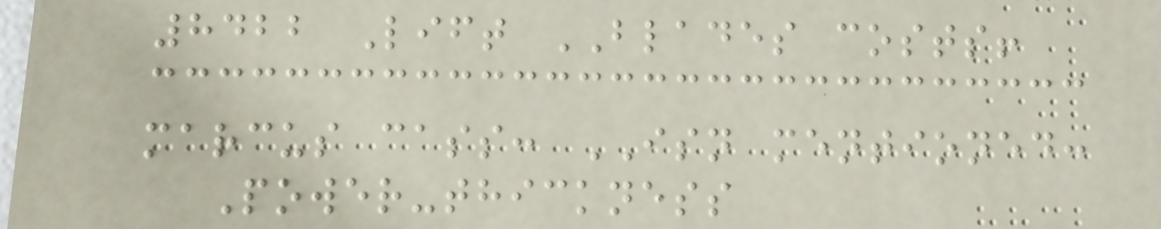8422 Lift BLADES costs!
marcus cass: ISN mentioned:
Power-thickness
